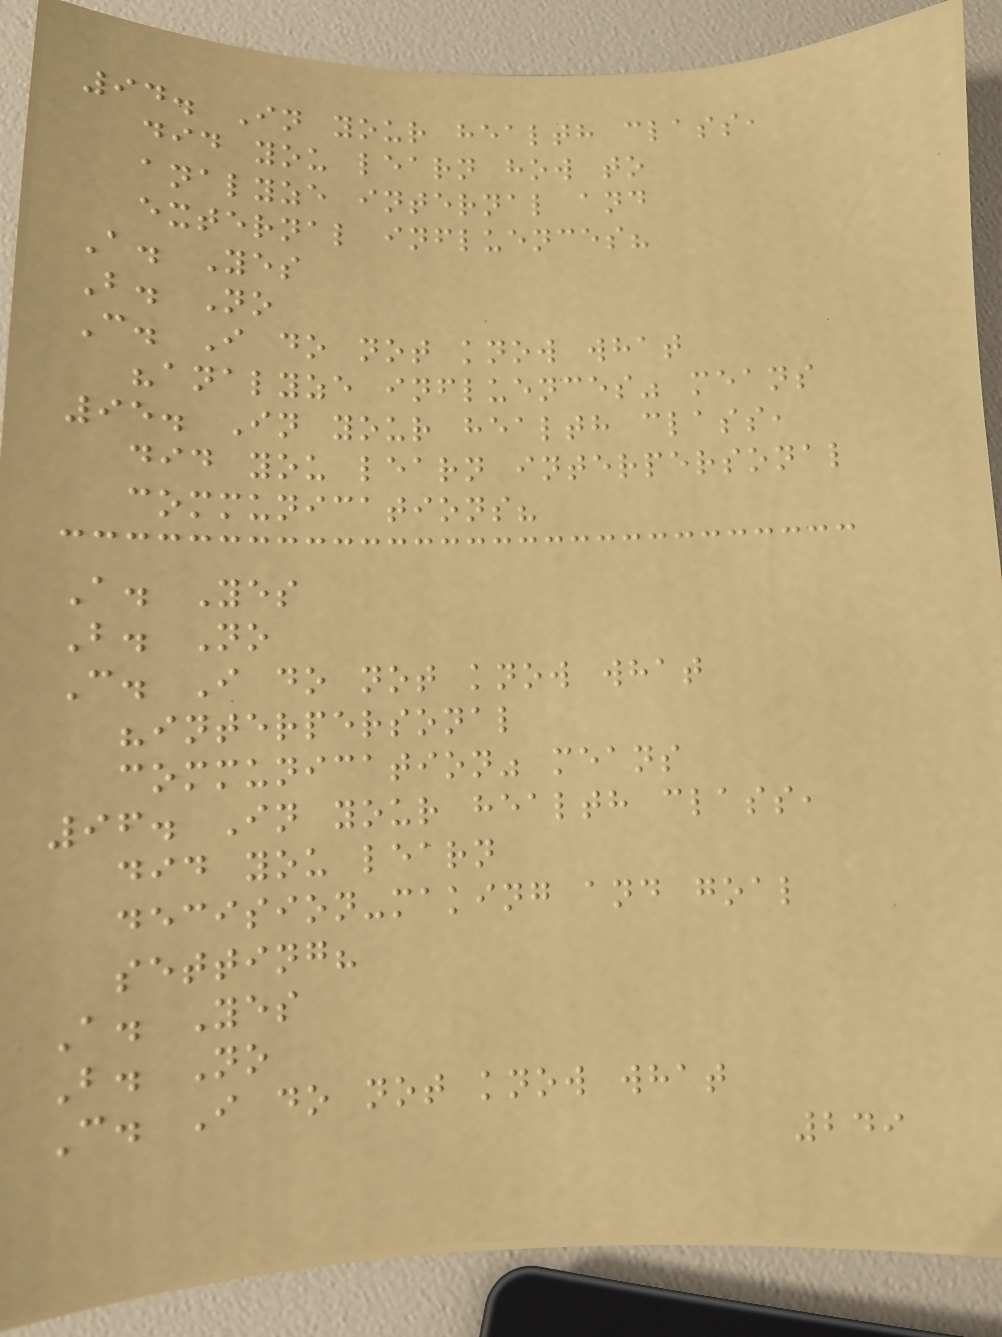94. In your health class,
did you learn how to
analyze internal and
external influences?
A. Yes
B. No
C. I do not know what
"analyze influences" means
95. In your health class,
did you learn interpersonal
communications?
A. Yes
B. No
C. I do not know what
"interpersonal
communication" means
96. In your health class,
did you learn
decision-making and goal
setting?
A. Yes
B. No
C. I do not know what
249
